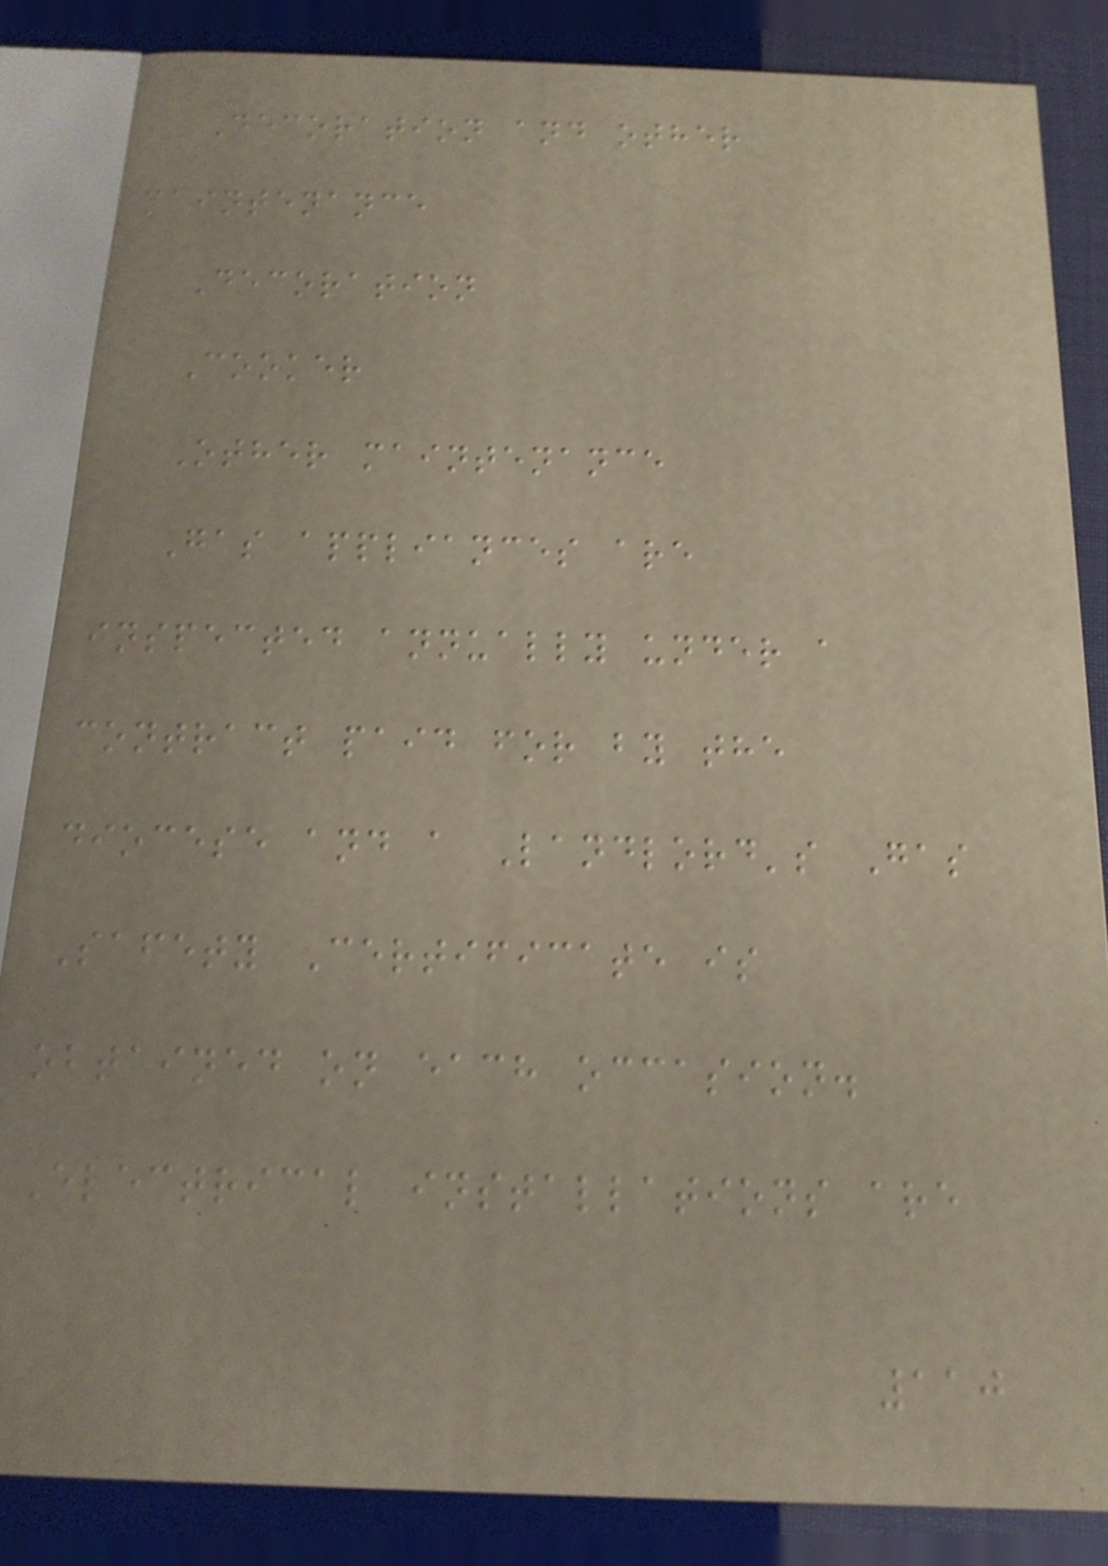Decoration and other
maintenance
Decoration
Cooker
Other maintenance
Gas appliances are
inspected annually under a
contract paid for by the
diocese and a Landlord's Gas
Safety Certificate is
obtained on each occasion.
Electrical installations are
110
